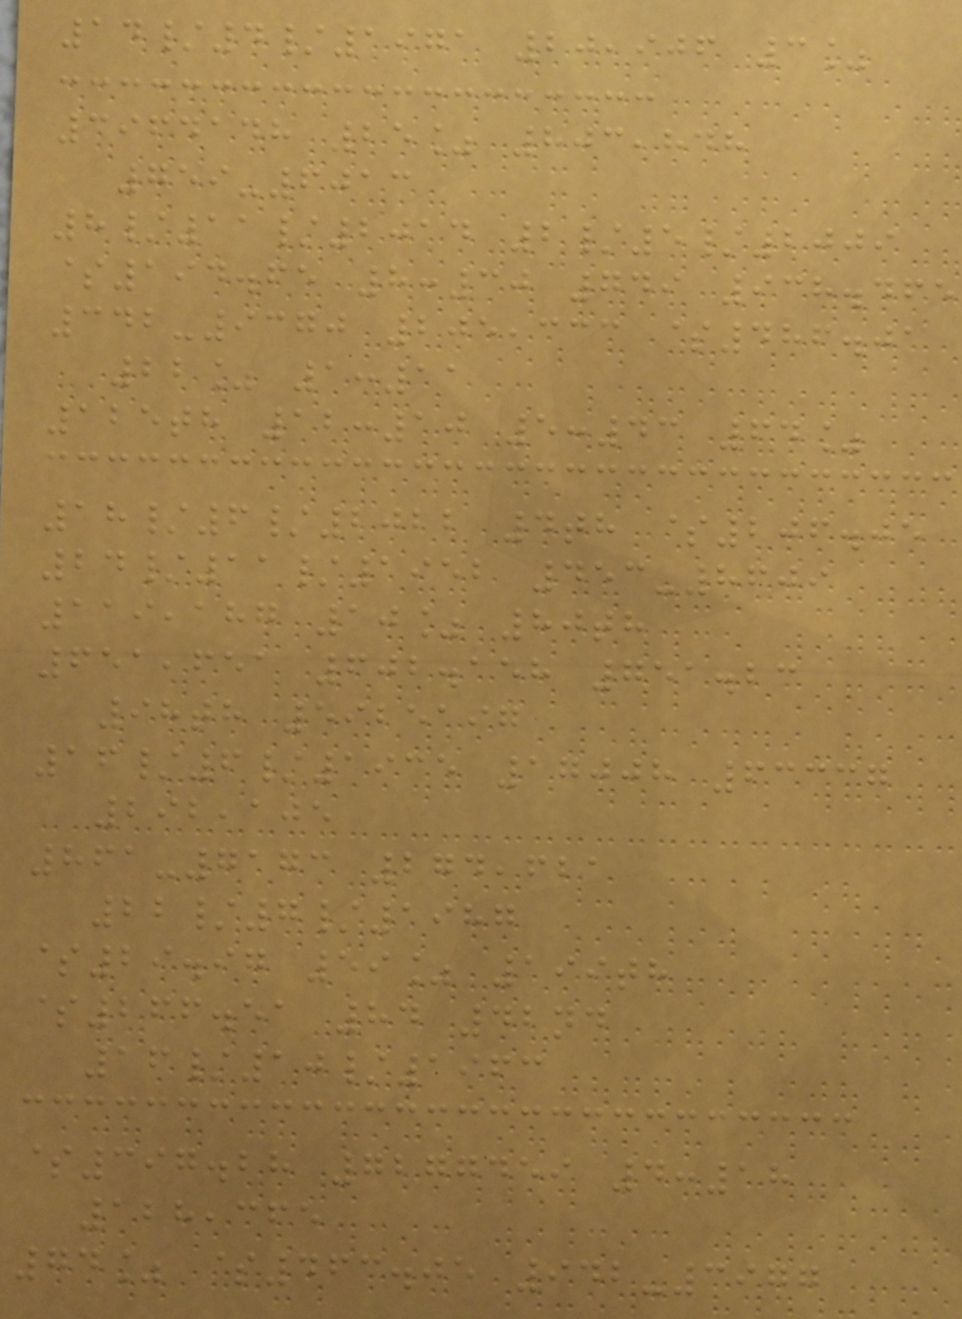14/4/1971 20,906 3%
3964148 25% 803,848
759-6013
8/11/2014 2/5/2009
$194.65 8:30 749 938.465
342-9370 205,333 $486.01
22% 1:11
125th 12:10 5:43 64%
18/6/2022 4th $206.05
24/11/1952 453-8609
119,187 10% 80th
651,651 602.158 751.23
98th 5925197
16/6/1935 17008 63337
292,105
861-7173 274,621
22/7/1987
$29.97 59% 199th
$266.51 84 42nd
16/10/1963
$397.28 7277459 4:18
128,365
74% $463.05 942-3977
